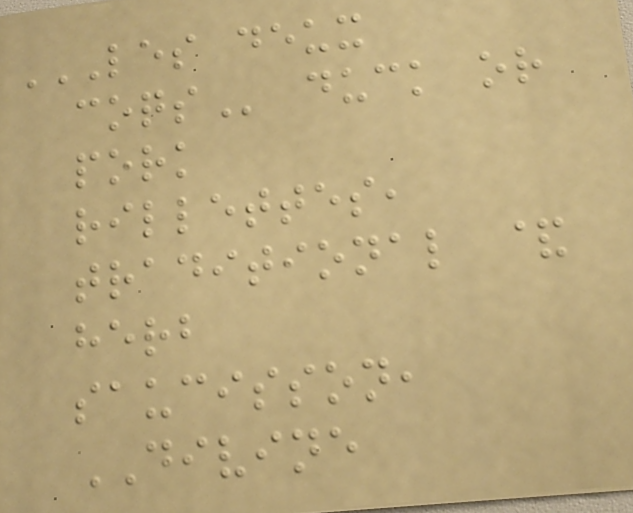LES DEUX
COQS duck or
pork
rillettes,
traditional &
herb
saucisson,
DIVINE
